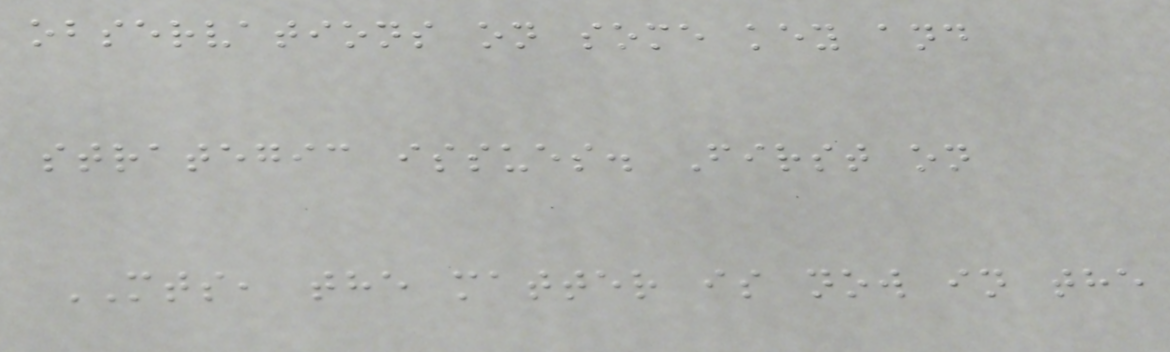observations on some key and
strategic issues. First on
MTS, the matter is now in the
